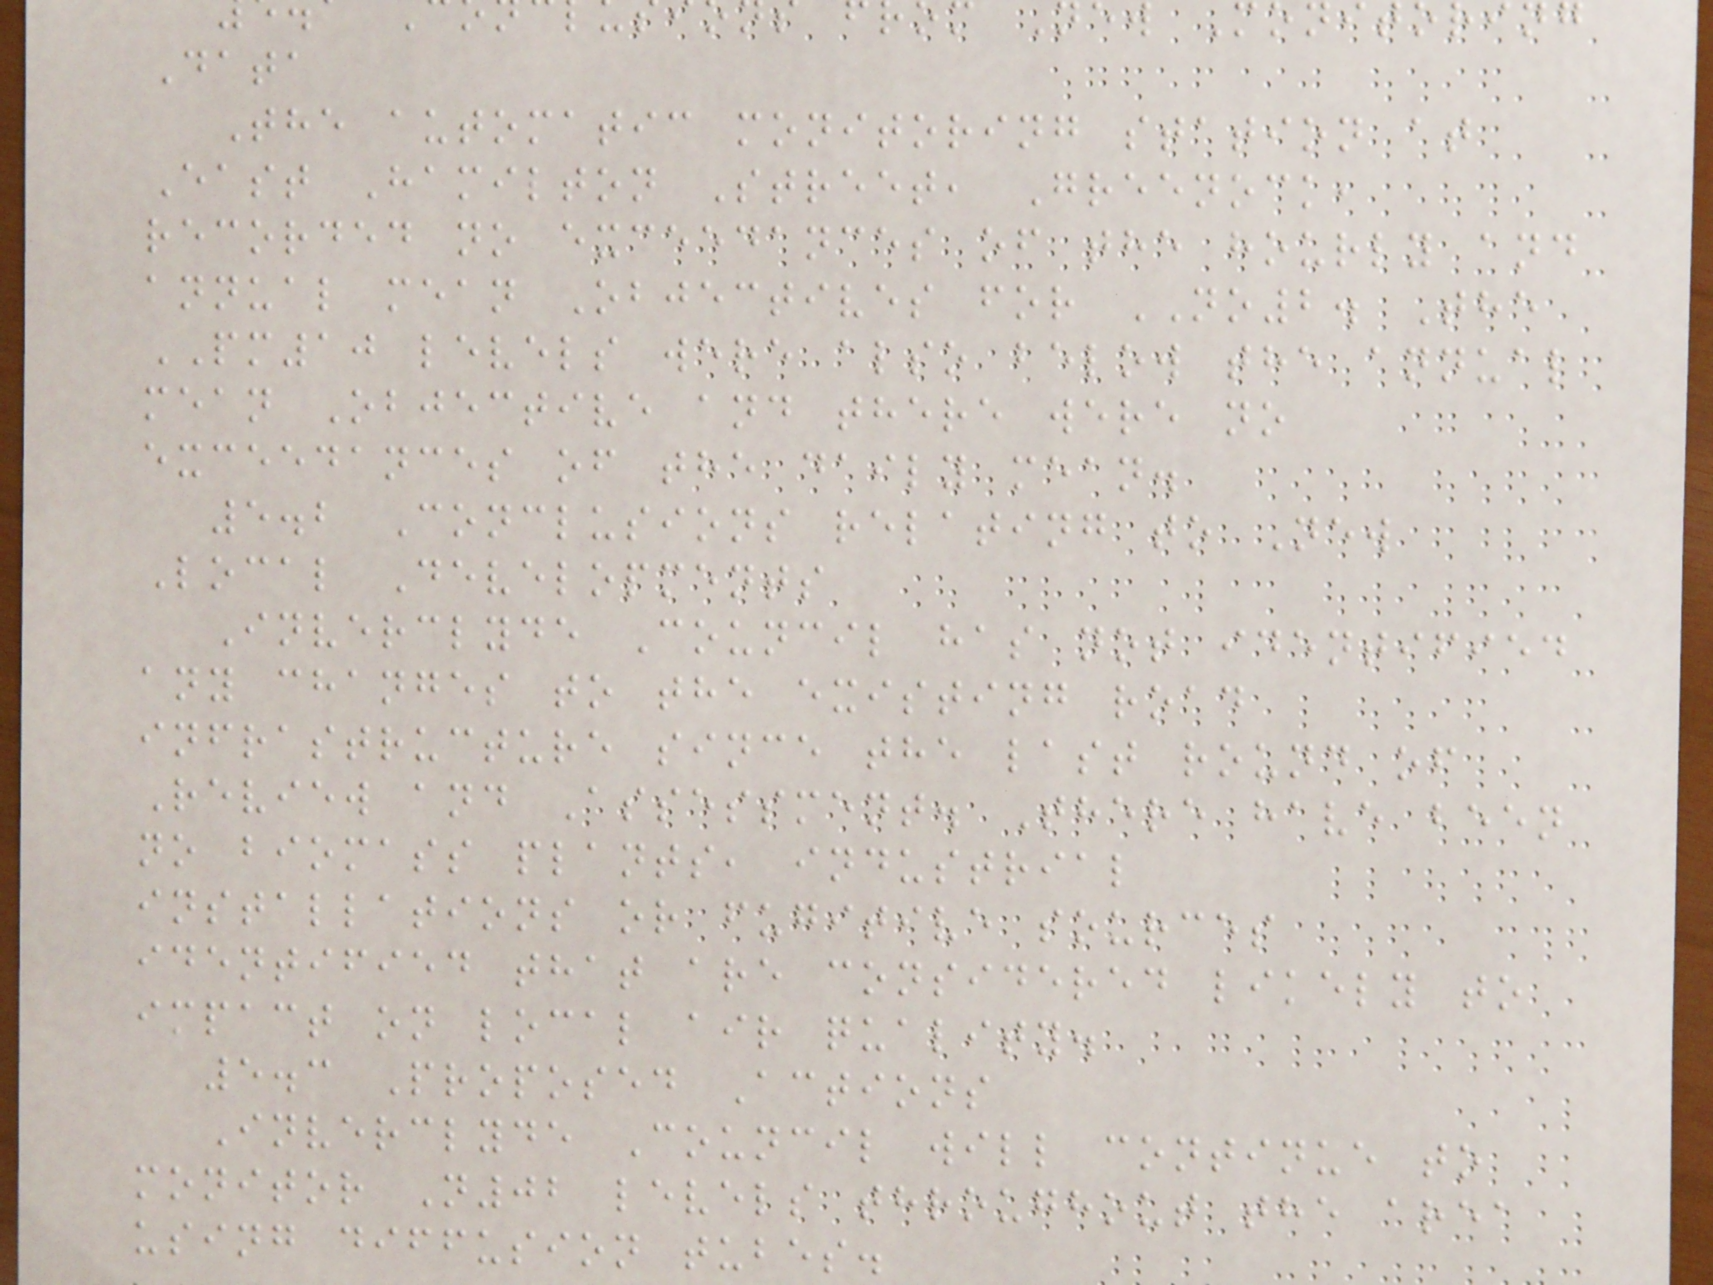Data
The automatic monitoring station at
East Hamilton Street, Greenock,
recorded no exceedances of the hourly and
annual mean Objectives for NO2. The
PM10 levels were also below the annual
mean Objective and there were no
exceedances of the daily mean.
5.2 Conclusions relating to New
Local Developments
Inverclyde Council has not identified
any changes to the existing road
infrastructure since the last round of
Review and Assessment. There have been
no biomass plants, industrial
installations or fugitive sources
identified that are considered likely to
impact on local air quality.
5.3 Proposed Actions
Inverclyde Council will continue to
monitor N02 levels throughout the area
using diffusion tubes.
